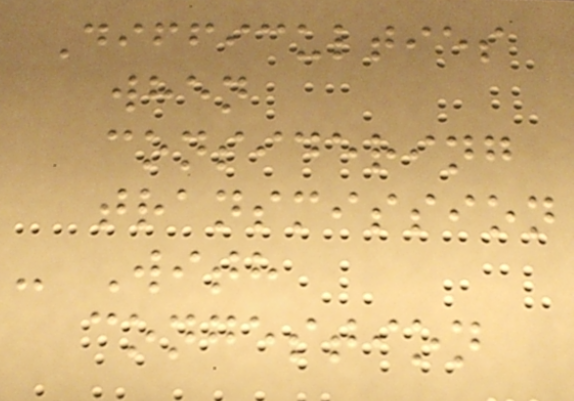Difficulties
when
considering
transmission
- With
congestion
